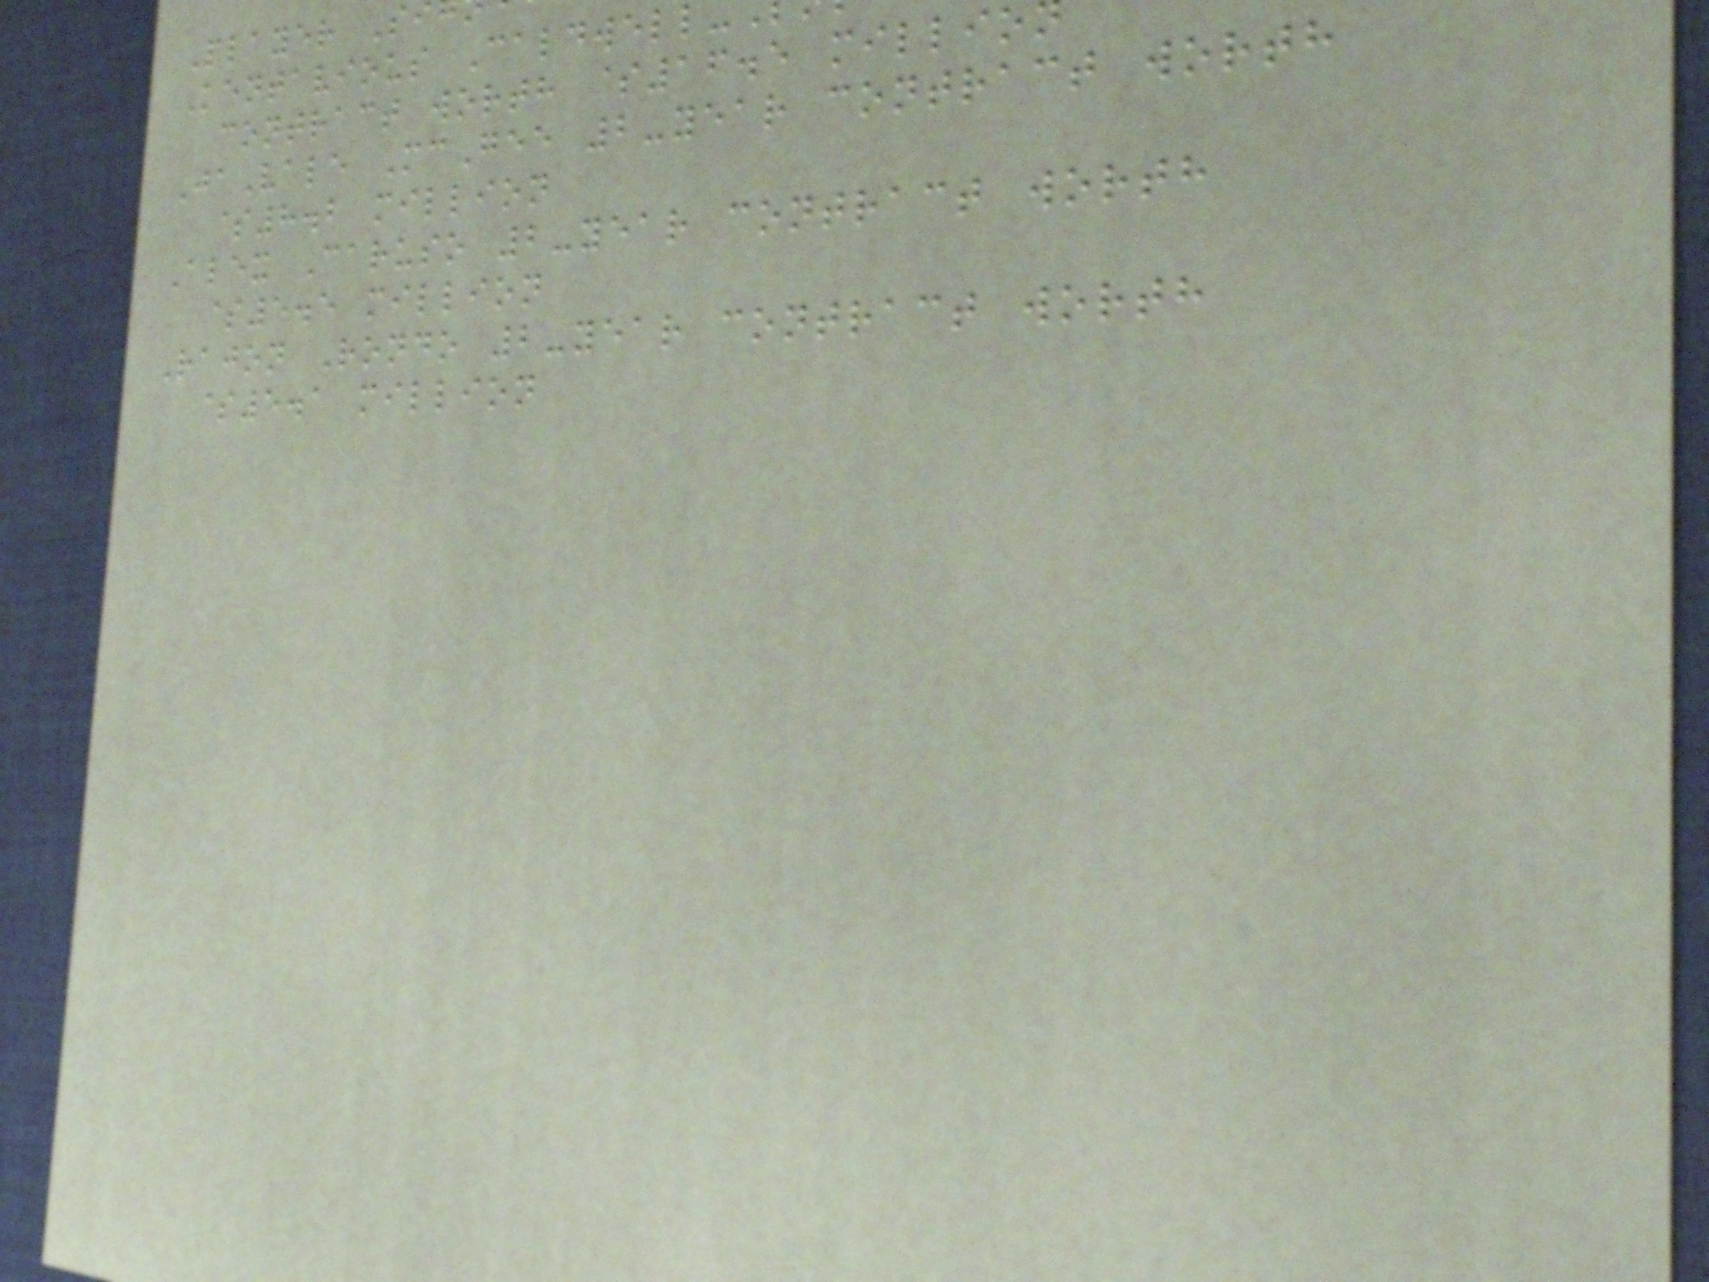Player Si
Kentavious Caldwell
contract worth $16.5 millio
JaVale McGee 2-year contract worth
$8.2 million
Alex Caruso 2-year contract worth
$5.5 million
Rajon Rondo 2-year contract worth
$5.1 million
